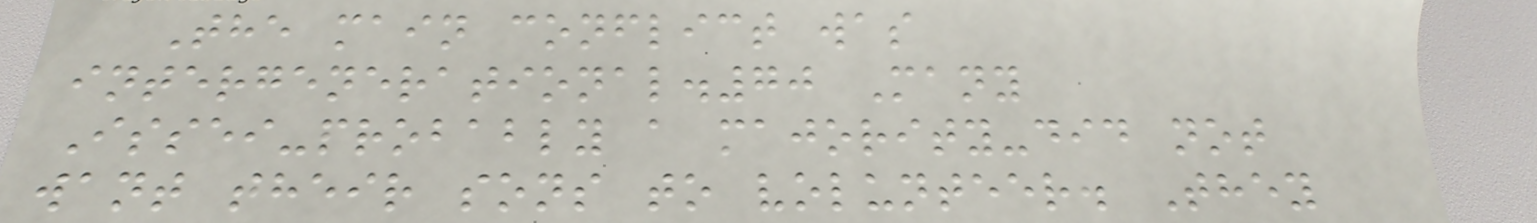The main conflict was
intergenerational.70 Many
Issei-probably a majority-did not
want their sons to volunteer. They
